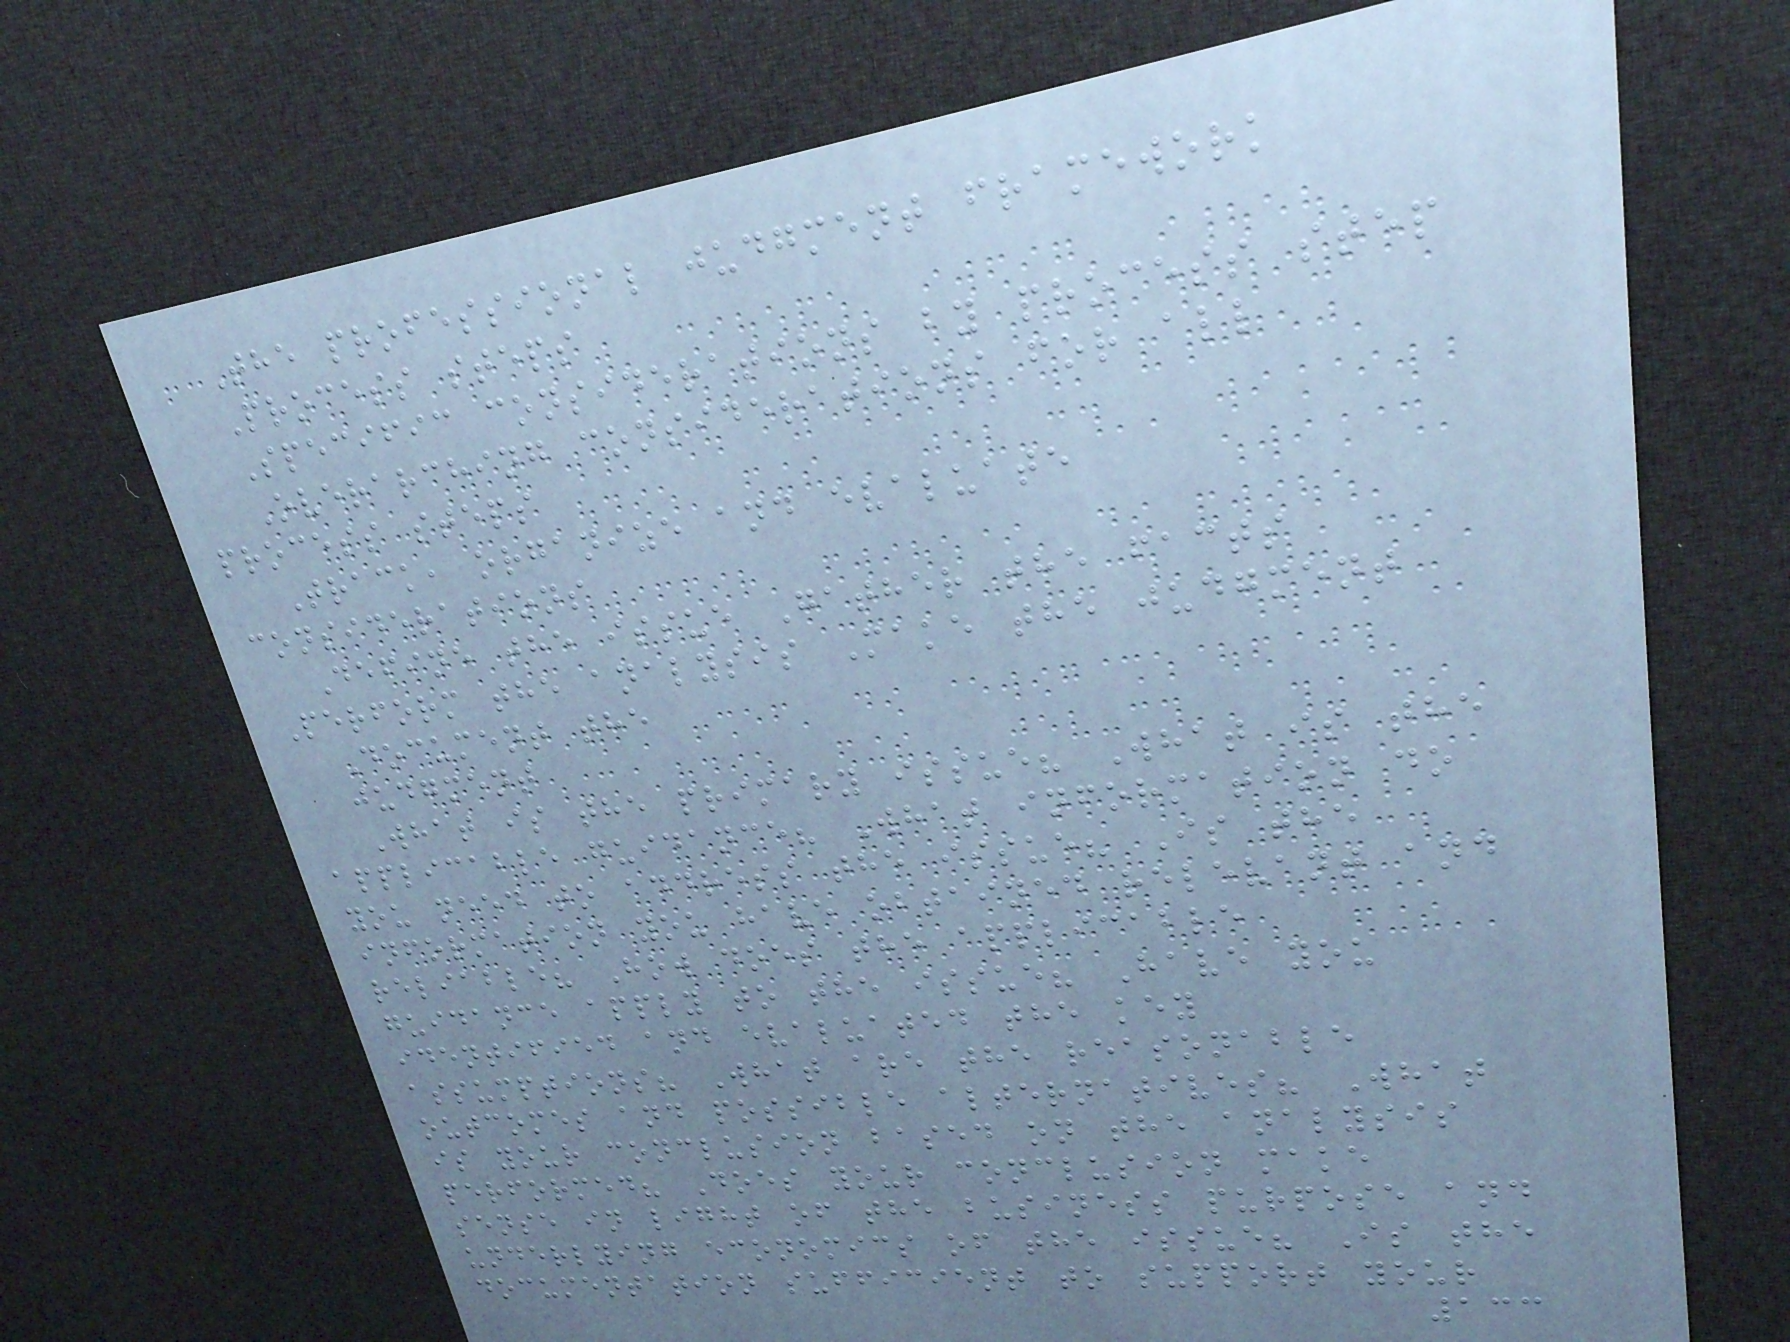The professional judgment framework
Process steps
Specific considerations by process step
Overarching considerations for all
process steps
Track, organize and evaluate
considerations
Define the issue Gather the facts
Perform the analysis Make the judgment
Document the
judgment
What is the primary issue? What is the
applicable guidance? What information do
you need to address the issue? Is the
information you have obtained relevant and
reliable? How does the applicable
guidance apply to the issue? Have you
identified and evaluated the key
assumptions? What are the reasonable
outcomes and possible alternatives? What
is your conclusion based on the analysis
performed? Does your conclusion make
sense in light of the business purpose and
underlying economics of the issue? Is the
documentation sufficient to support your
133
